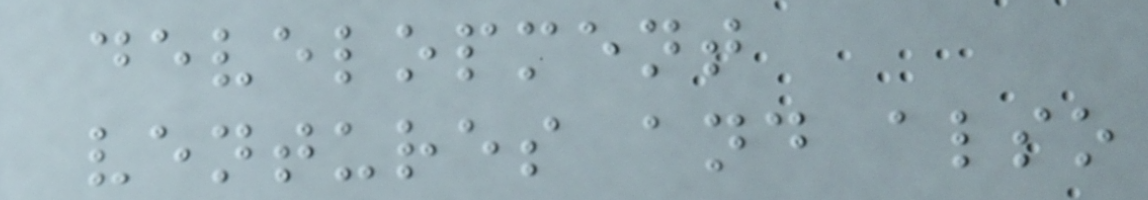development
ventures and also
